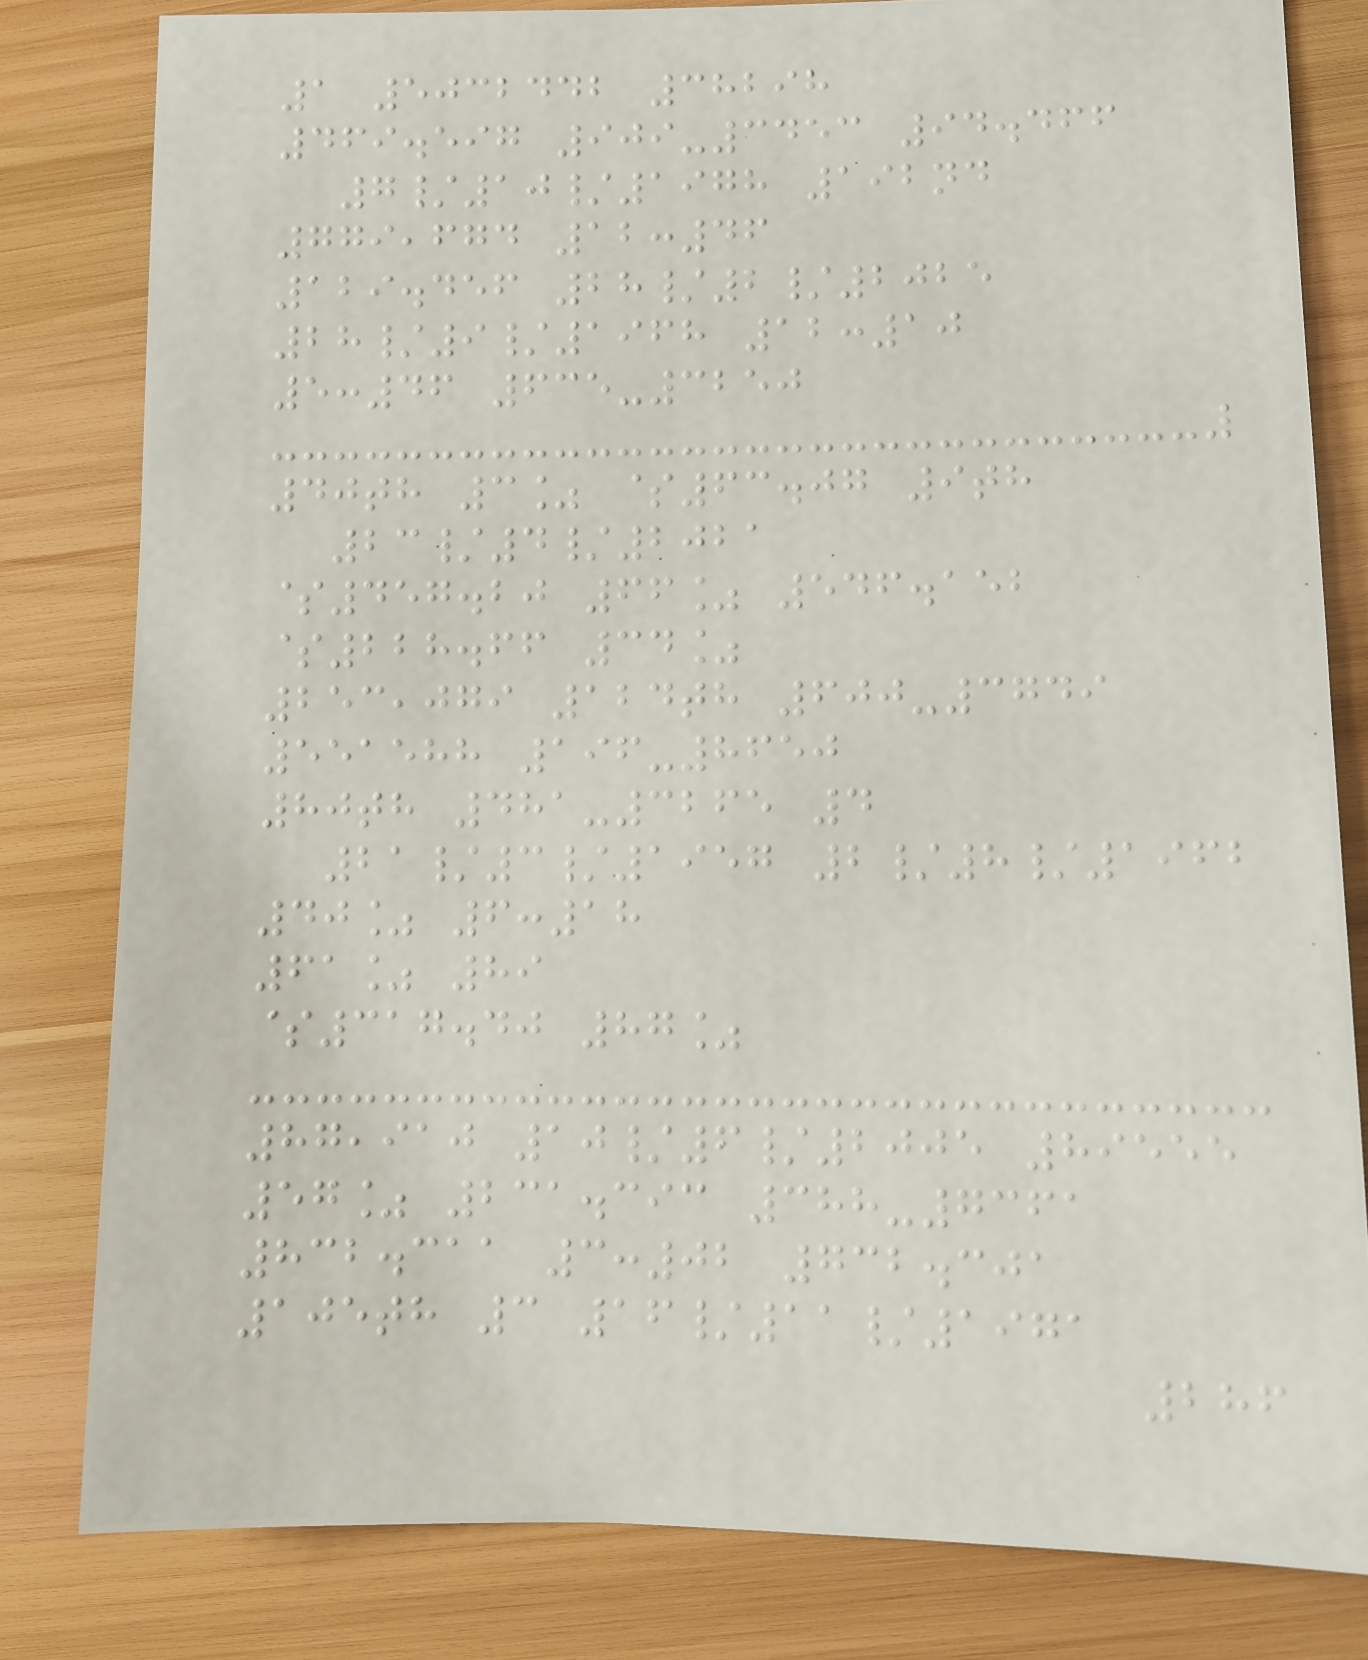1 5032442 38298
469.597 909-3453 94.466
7/10/1978 192nd
779,674 12:46
129.456 28/2/2025
28/9/1968 12:10
5:46 635-3250
40th 3% $63.07 9th
23/4/2021
$457.20 66% 546.152
$228.66 34%
253,079 124th 600-3749
551588 196-8650
80th 481-3265 4
21/3/1957 2/8/1962
40% 6:18
61% 89
$317.40 87%
87,910 10/6/2005 89555
57% 231.393 388-7361
832.311 3:02 732.301
105th 3 16/11/1971
286
